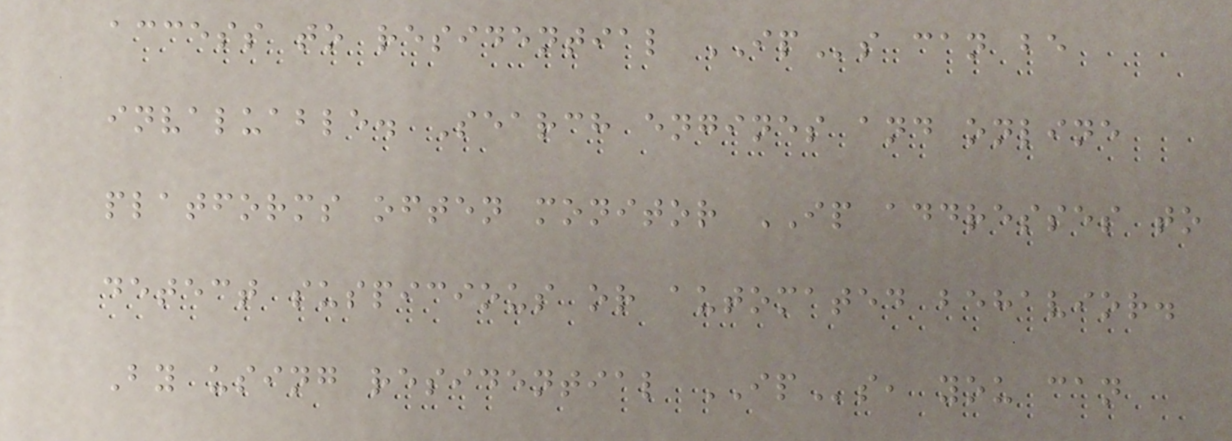access to residential IPs can be
invaluable. Search engines and online
platforms often monitor IP addresses to
detect suspicious or automated behavior.
By using residential IPs, you can
